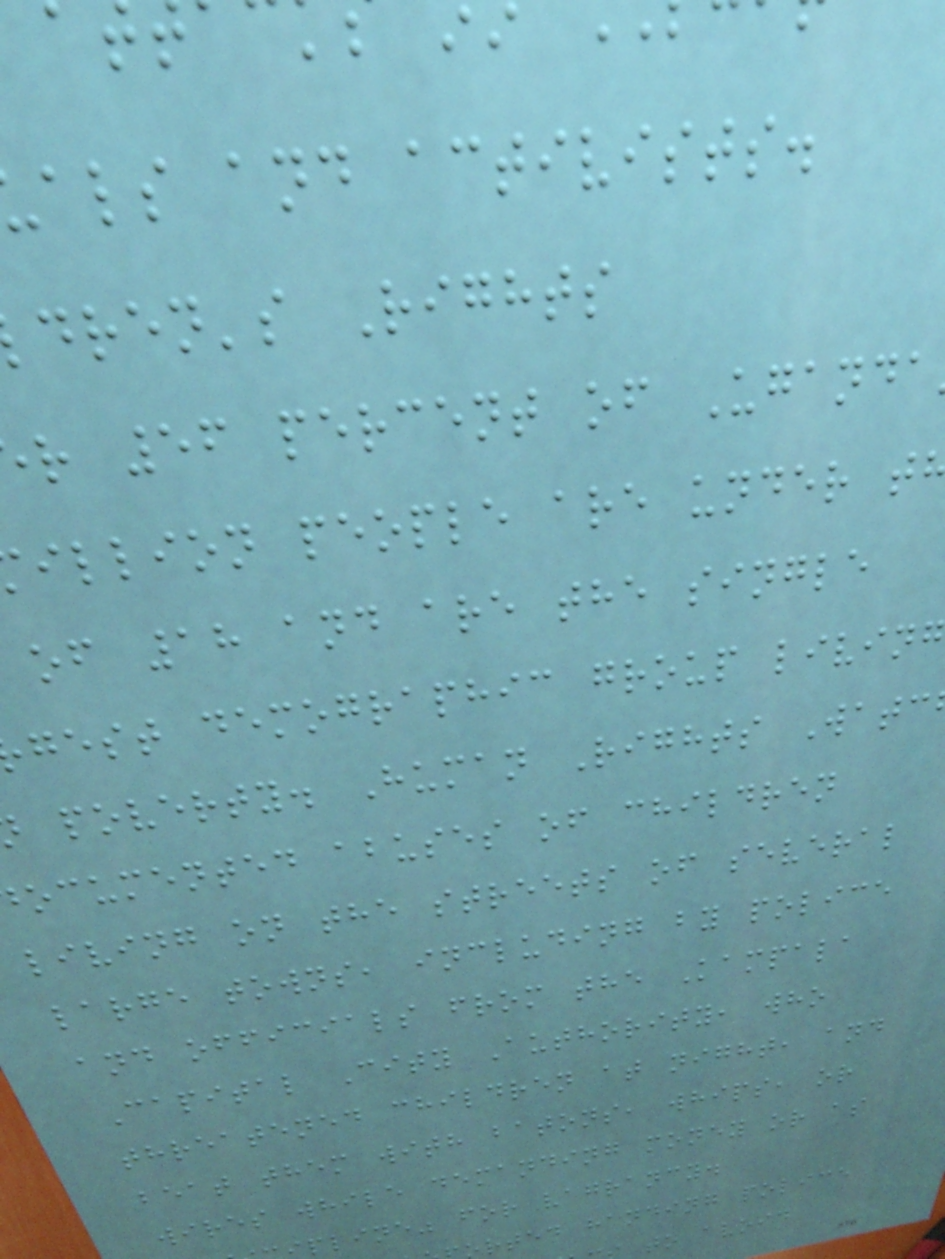als and activists.
dren's Rights
r 56 percent of Uganda
illion people are under t
of 18 and are the single
gest demographic group livin
poverty. Human Rights Watc
ocumented abuses of children
living on the streets of several
large towns, including by police
and officials from the Kampala
Capital City Authority, who
threatened children at night, and
beat them with batons, whips, or
wires while demanding money or as
pline" for vagrancy.
rted handing police
to avoid
